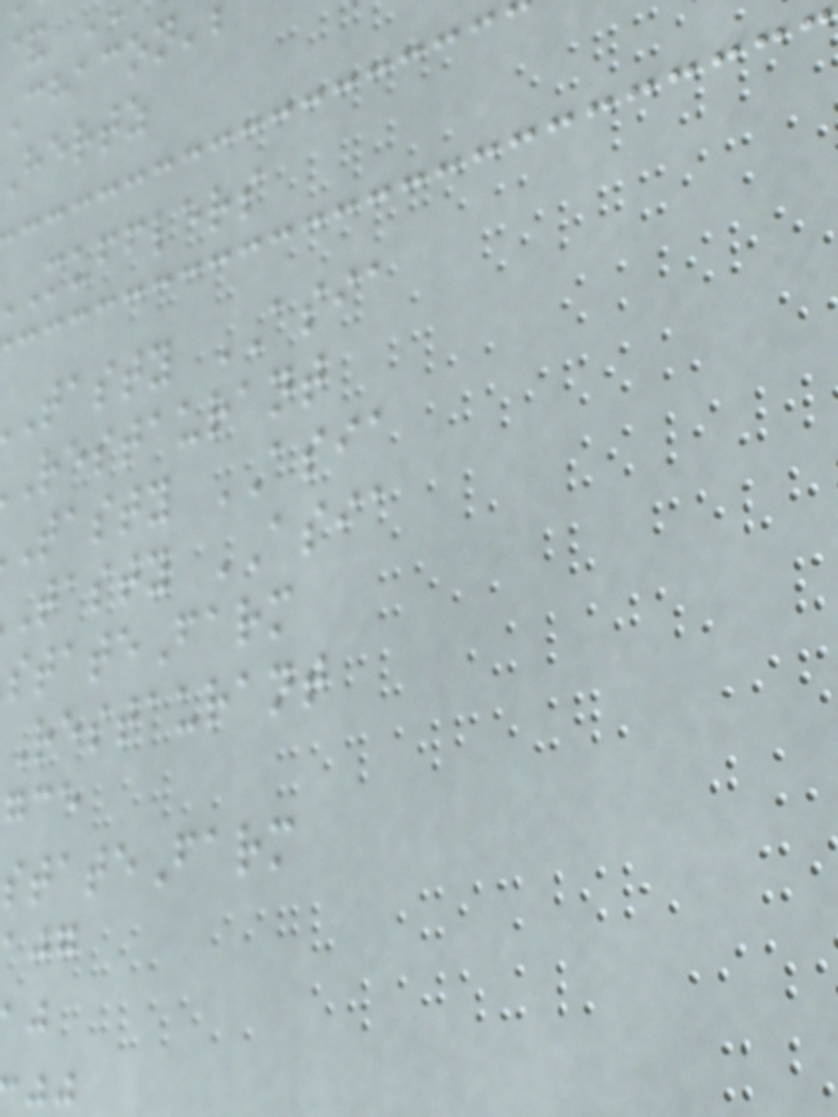Chacon'
hertz
mufflers
tasty ASIA
restaurant
tasty ASIA
tasty ASIA
tateFarm
restaurant
tateFarm
